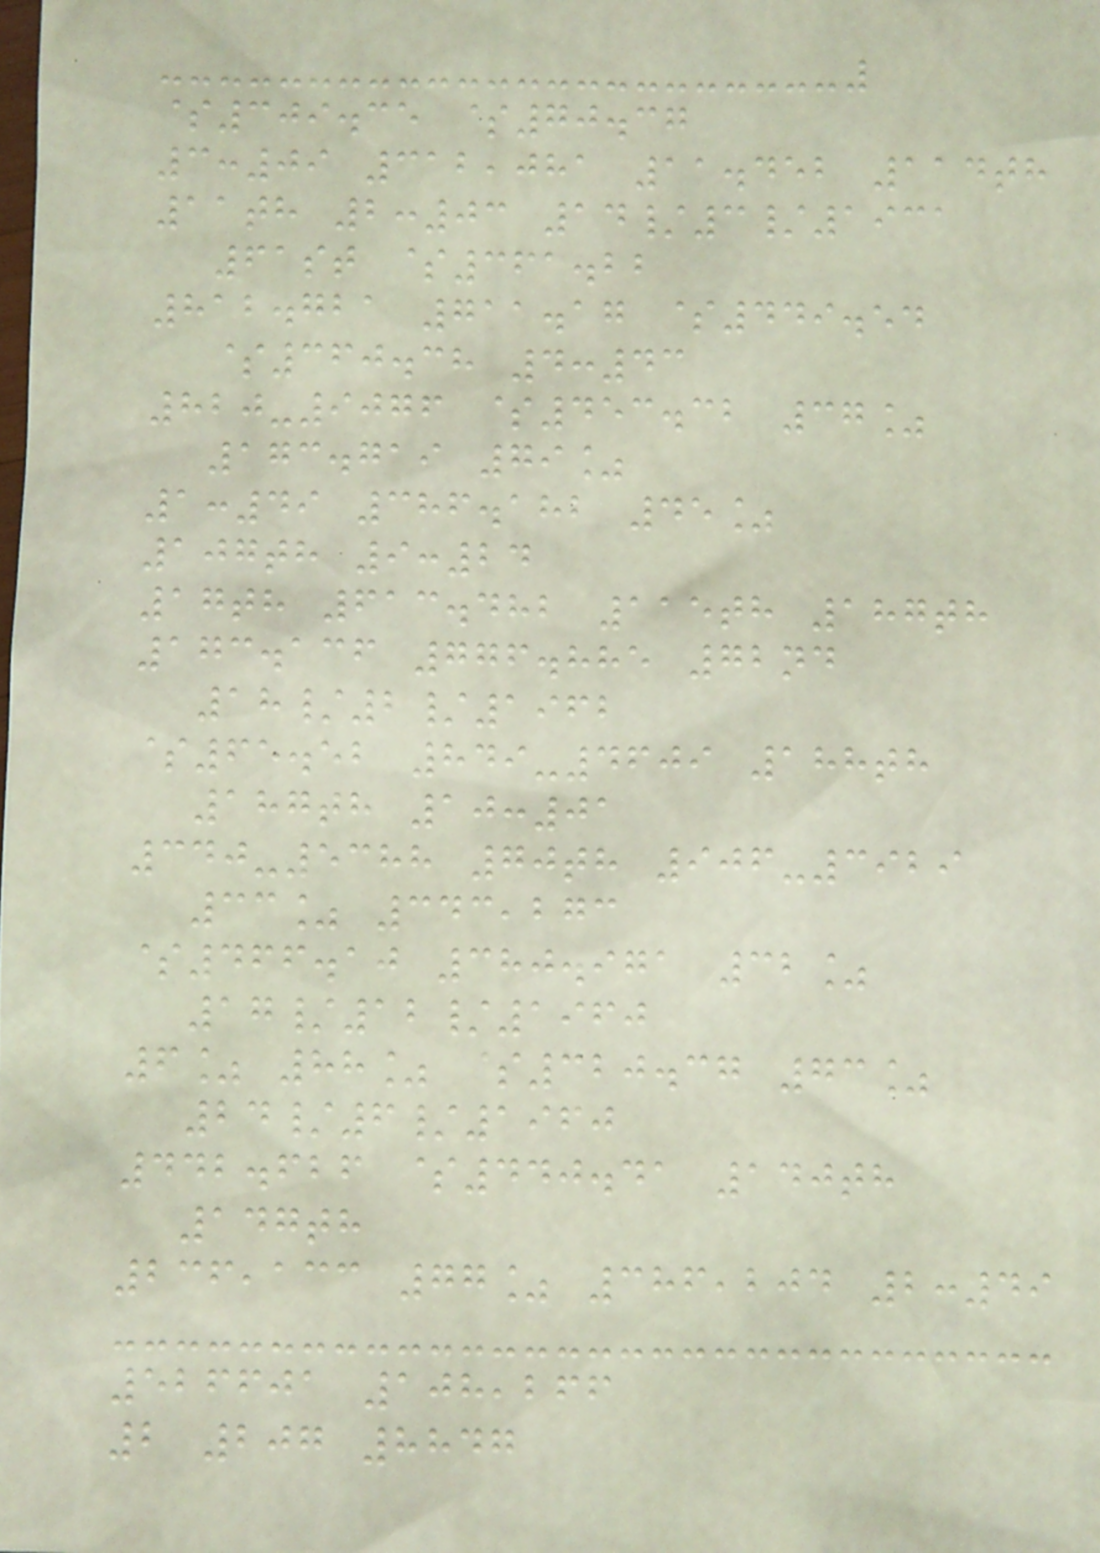$309.35 $70.37
3:09 312,081 11.452 114th
11th 2:03 14/3/1931
61st $361.22
812.721 711.17 $449.54
$360.38 4:43
820-9076 $453.32 37%
173.719 79%
1:49 386.182 45%
107th 9:24
17th 613.482 115th 187th
173.136 776.885 72nd
18/2/1962
$65.52 849-4609 188th
187th 10:01
340-5388 70th 906-3929
33% 343,273
$466.10 380.971 32%
17/12/1960
6% 88% $320.37 73%
24/6/1960
442.626 $440.41 140th
147th
236,133 77% 386,204 2:49
526601 108,266
2 207 8847
